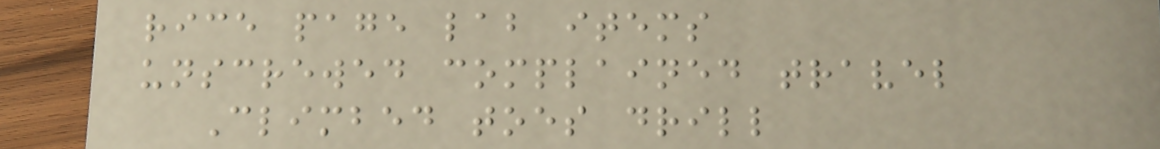rice page lab items
unscrewed complained travel
Climbed toes drill
